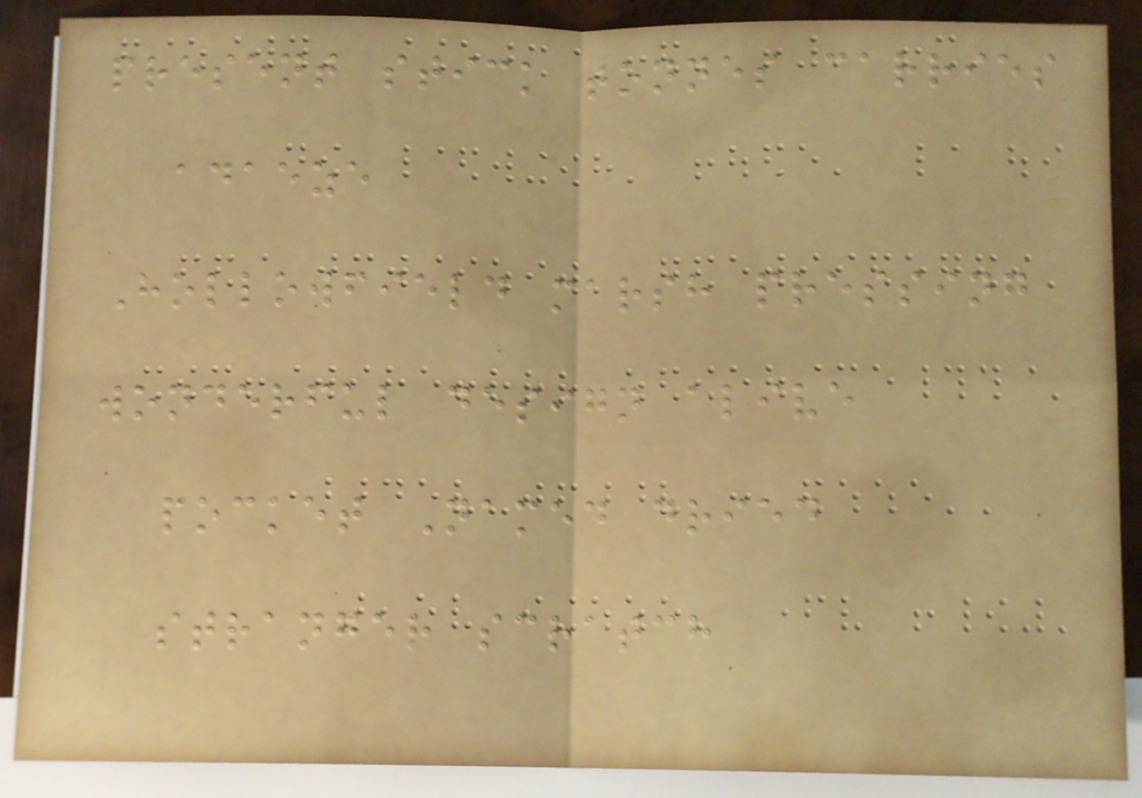present stick tonnes carries
adaeze
Hollowfield marsh pressing
wonderful design alive
pocket Named dried
stranger scratch
